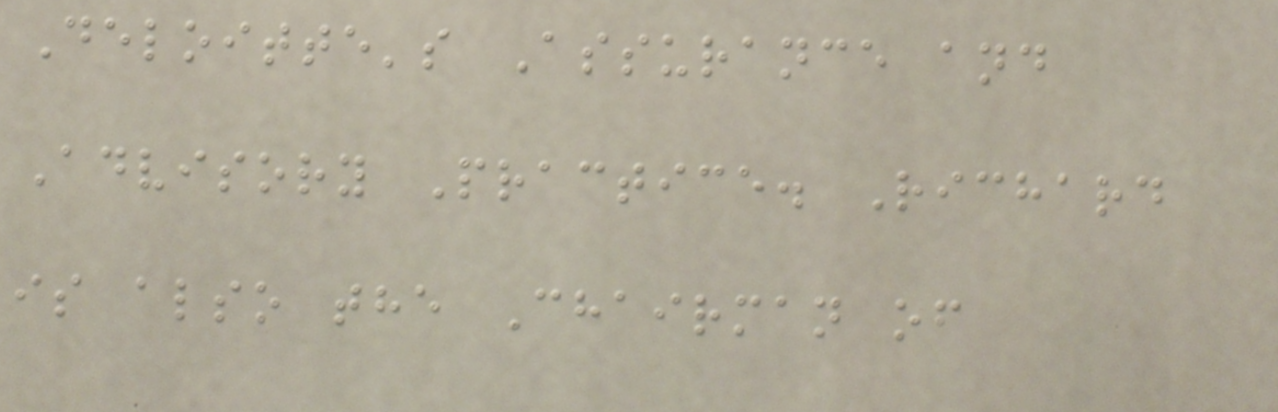Deloitte's Assurance and
Advisory Practice. Richard
is also the Chairman of
